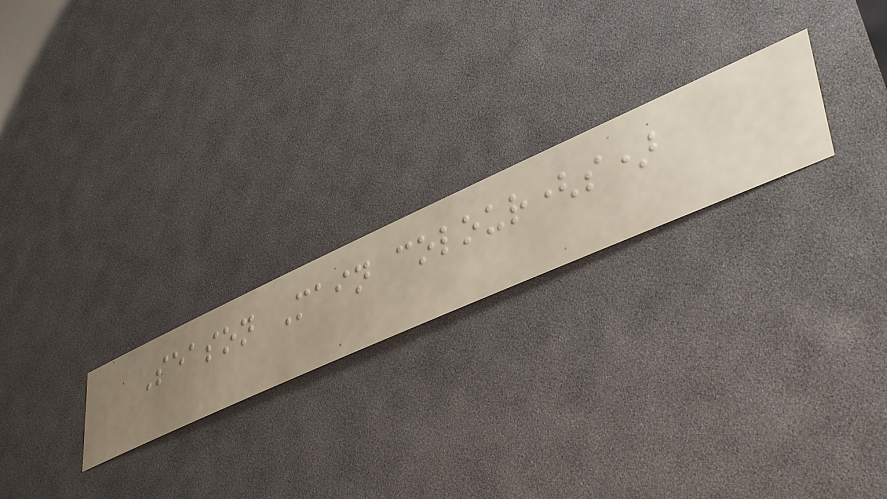Season Main colour(s)
